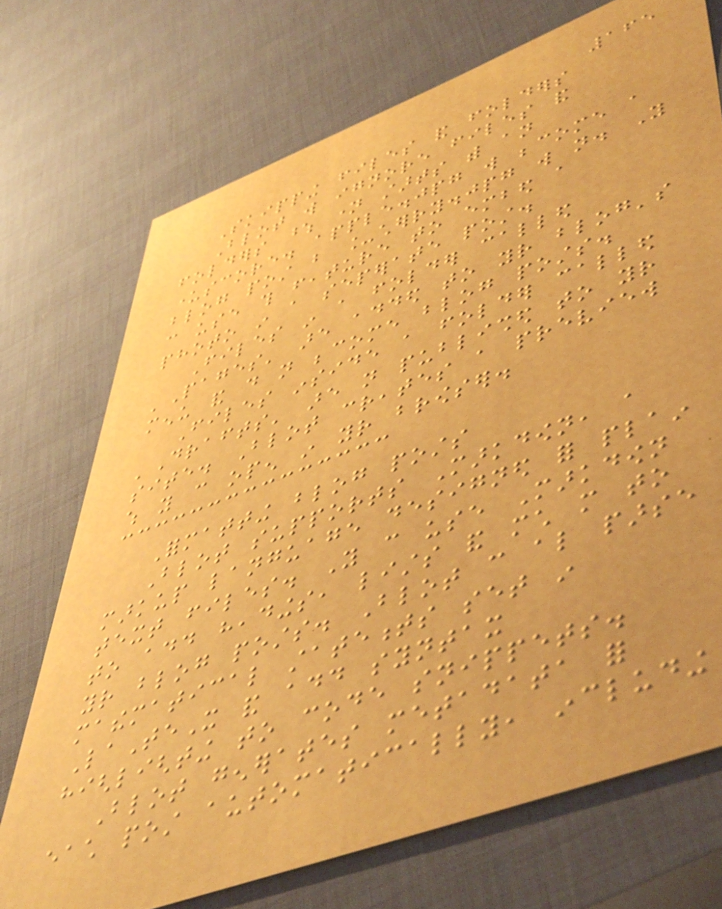165
Skipping files and folders
Blot will ignore files and
folders whose name starts with an
underscore. apple.jpg will become a
blog post but _cherry.jpg will not. You
can use this feature to embed a
photo in a seperate post.
Files in a folder called
'Pages' are added to your blog's
menu and do not become blog posts.
Files inside a folder called
'Drafts' are not published to your
site. Blot creates a preview
which you can open in your browser.
Formatting blog posts
Blot supports Markdown, a
markup language designed for plain
text files. You can use Markdown
to add headings, lists and much more to
your blog posts. Blot can also parse
mathematical statements set in
LaTeX and add syntax
highlighting to code snippets.
Blot generates metadata for
each post automatically, including
